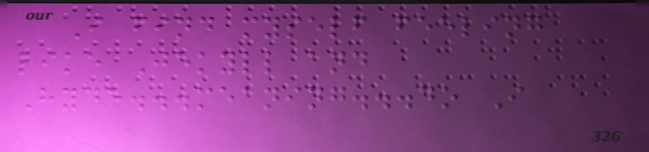I find myself feeling
like Jekyll and
Hyde...meaning...do I
